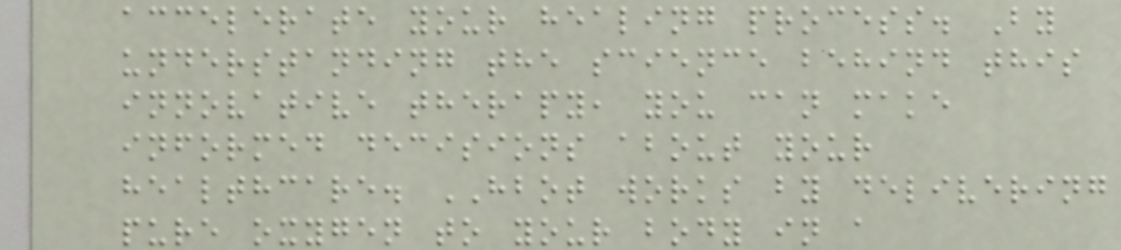accelerate your healing process. By
understanding the science behind this
innovative therapy, you can make
informed decisions about your
healthcare. HBOT works by delivering
pure oxygen to your body in a
